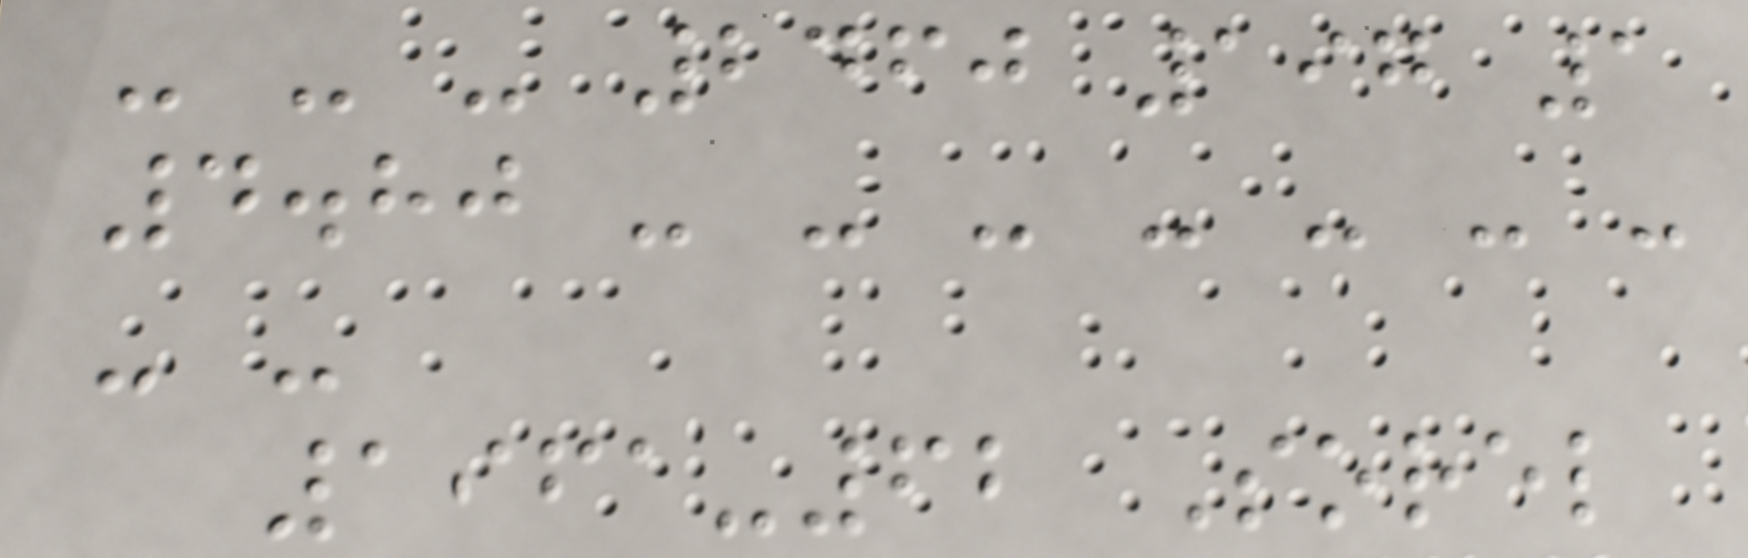- - - 2460 197 1
4.80 - - - - - - -
- -
1961-62 Sorel
